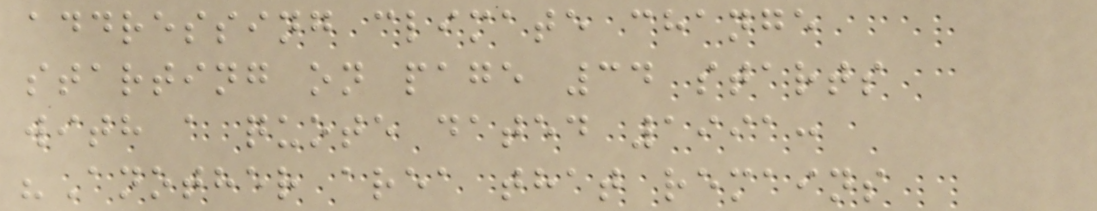addressing climate change
starting on page 34 starts
with a quote dated 1991:
"Another area that remains
